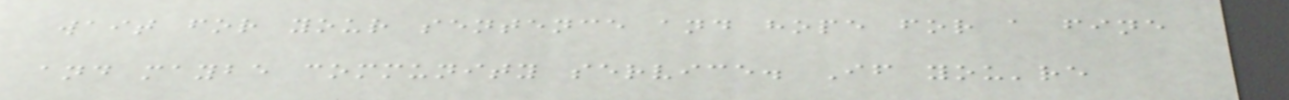wait for your sentence and hope for a fine
and maybe community service. If you're
